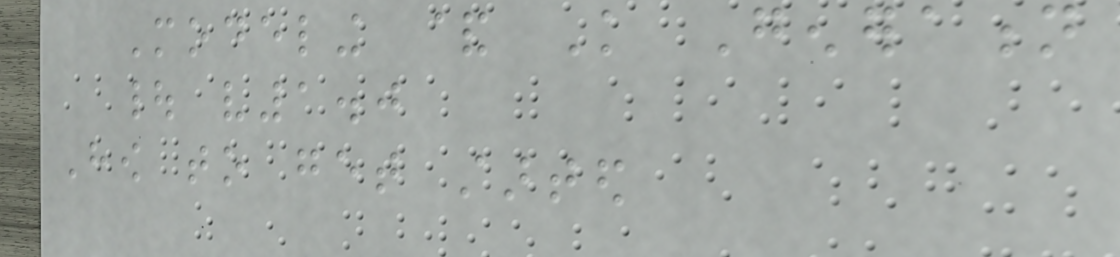Modeling & Knowledge Generation
| v1.0
How to get started
